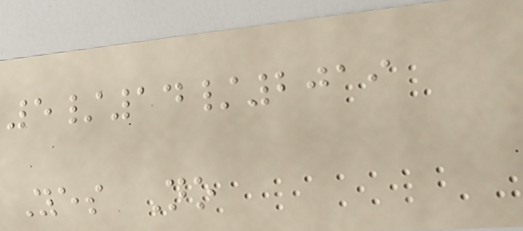5/14/2019
Yes No
